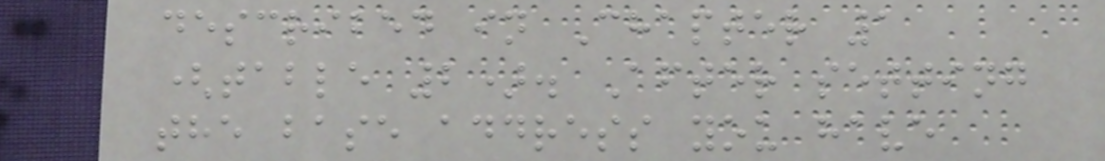described in Chapter 1
(table 2). After setting
the base address you have
